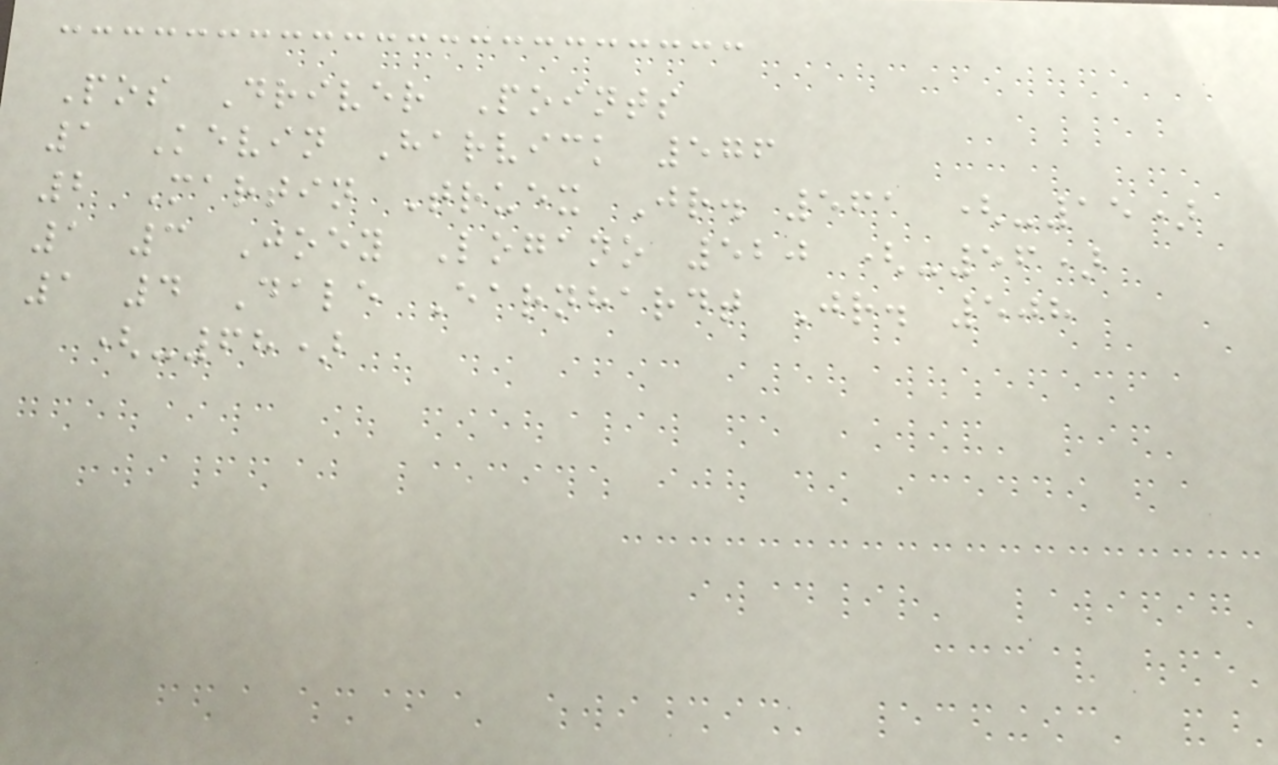Pos Driver Points
1 Kevin Harvick 576
2 Martin Truex Jr. 561 (-15)
1 3 Joey Logano 520 (-56)
1 4 Dale Earnhardt Jr. 508
(-68)
